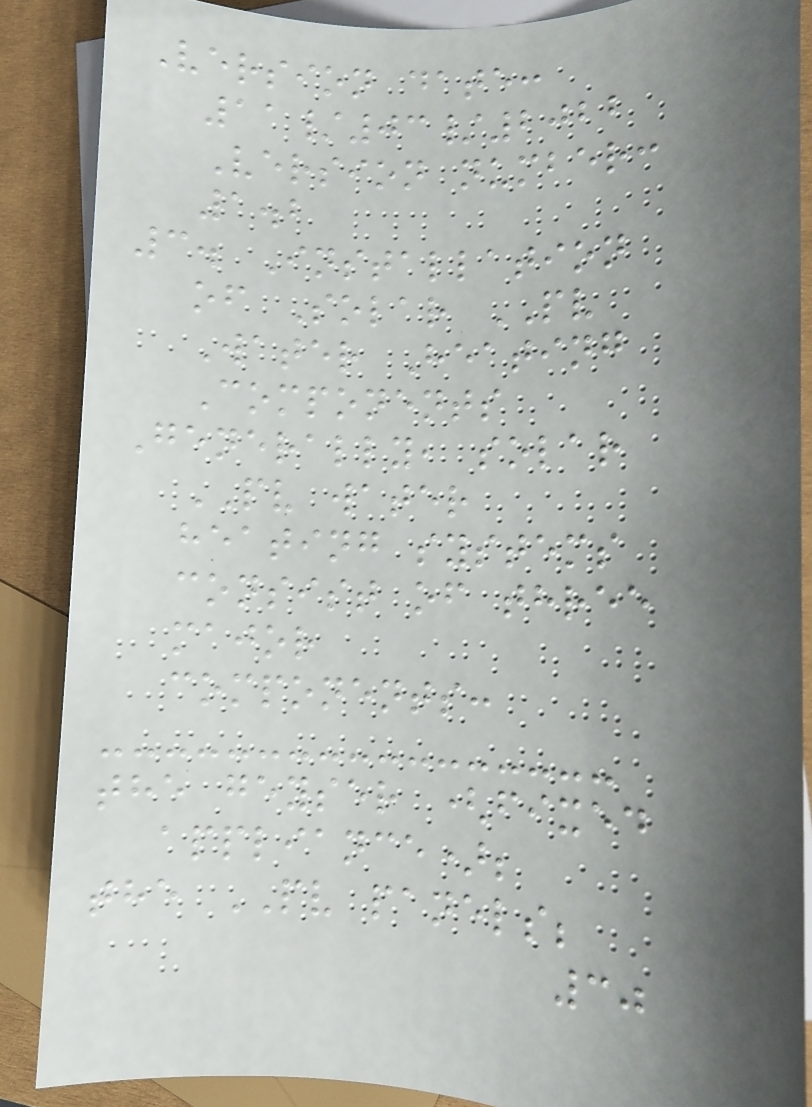Version date:
11/03/2022
Version number:
1.2
3. Installation
of Solar PV
Water Heating
Components
Generally, solar
PV water
heating systems
consist of three
major
components:
the geyser (fixed
appliance);
the PV panels;
30
